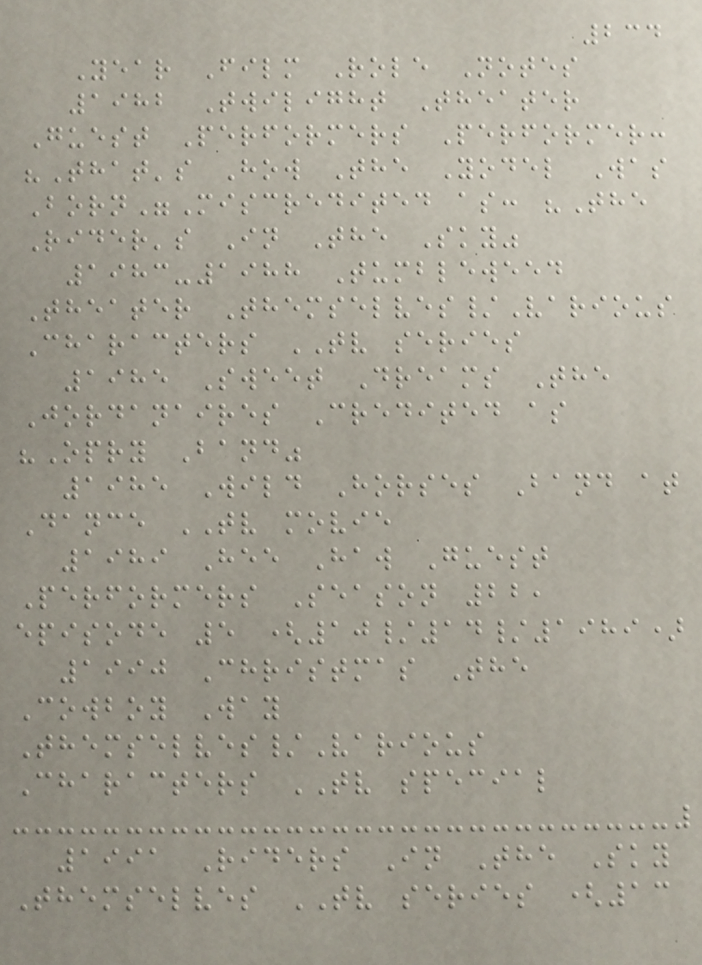234
Year Film Role Notes
1982 Twilight Theater
Guest Performers Performer:
"That's How The Yodel Was
Born"Miscredited as: "The
Rider's In The Sky"
1983-1988 Tumbleweed
Theater Themselves/Various
Characters TV series
1985 Sweet Dreams The
Jordanaires Credited as
"Opry Band"
1985 Wild Horses Band at
Dance TV movie
1989 Hee Haw Guest
Performers Season 22,
episode 5 (10/14/1989)
1990 Christmas The
Cowboy Way
Themselves/Various
Characters TV special
1991 Riders In The Sky
Themselves TV series (13
